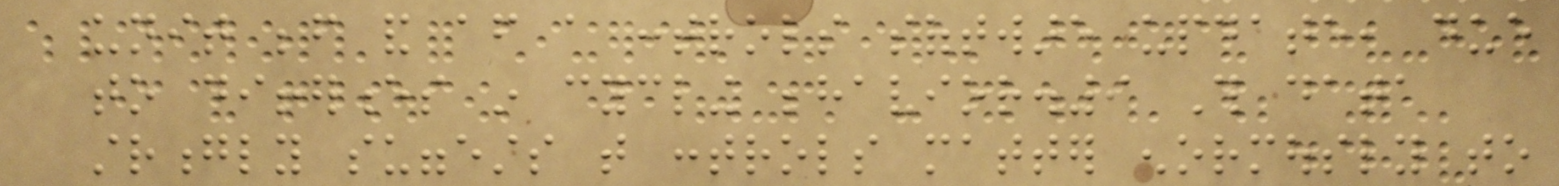unit before and after a controls software update, due
to differences in cycling behavior.9 This data
strongly suggests that controls matter enormously to
